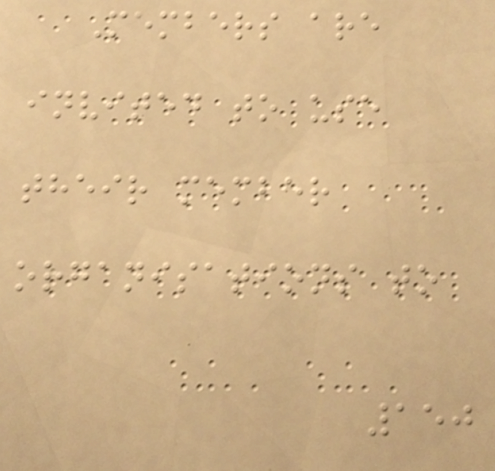Members are
invited to use
their member
organisations to
150
